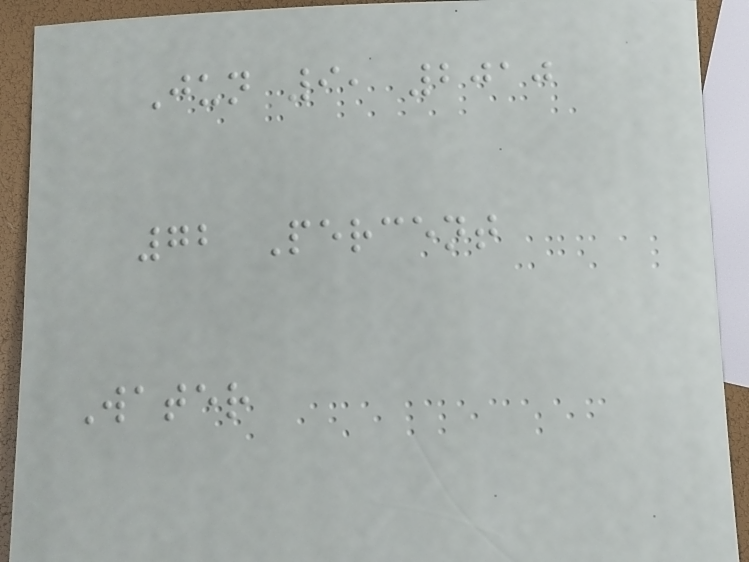Jun 9, 2010
72 Percent
Water
